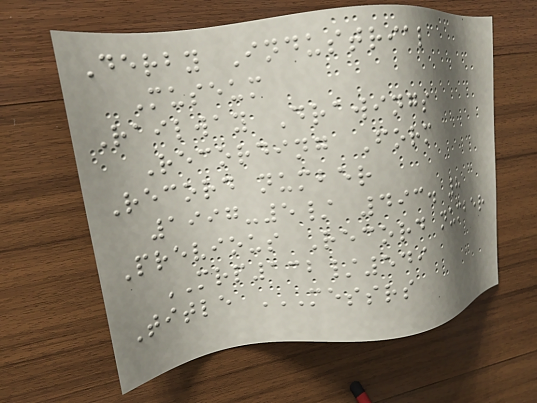Derby Industrial
Museum
Railway Drawings
Recording Form
Record number
1997-5/ 493. 8
Previous Record number
MRP132/549
Title MESSRS
